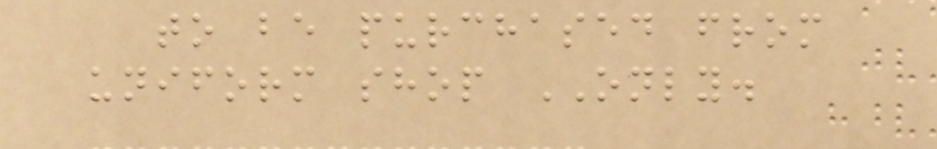to be purchased from
uniform shop ONLY.
